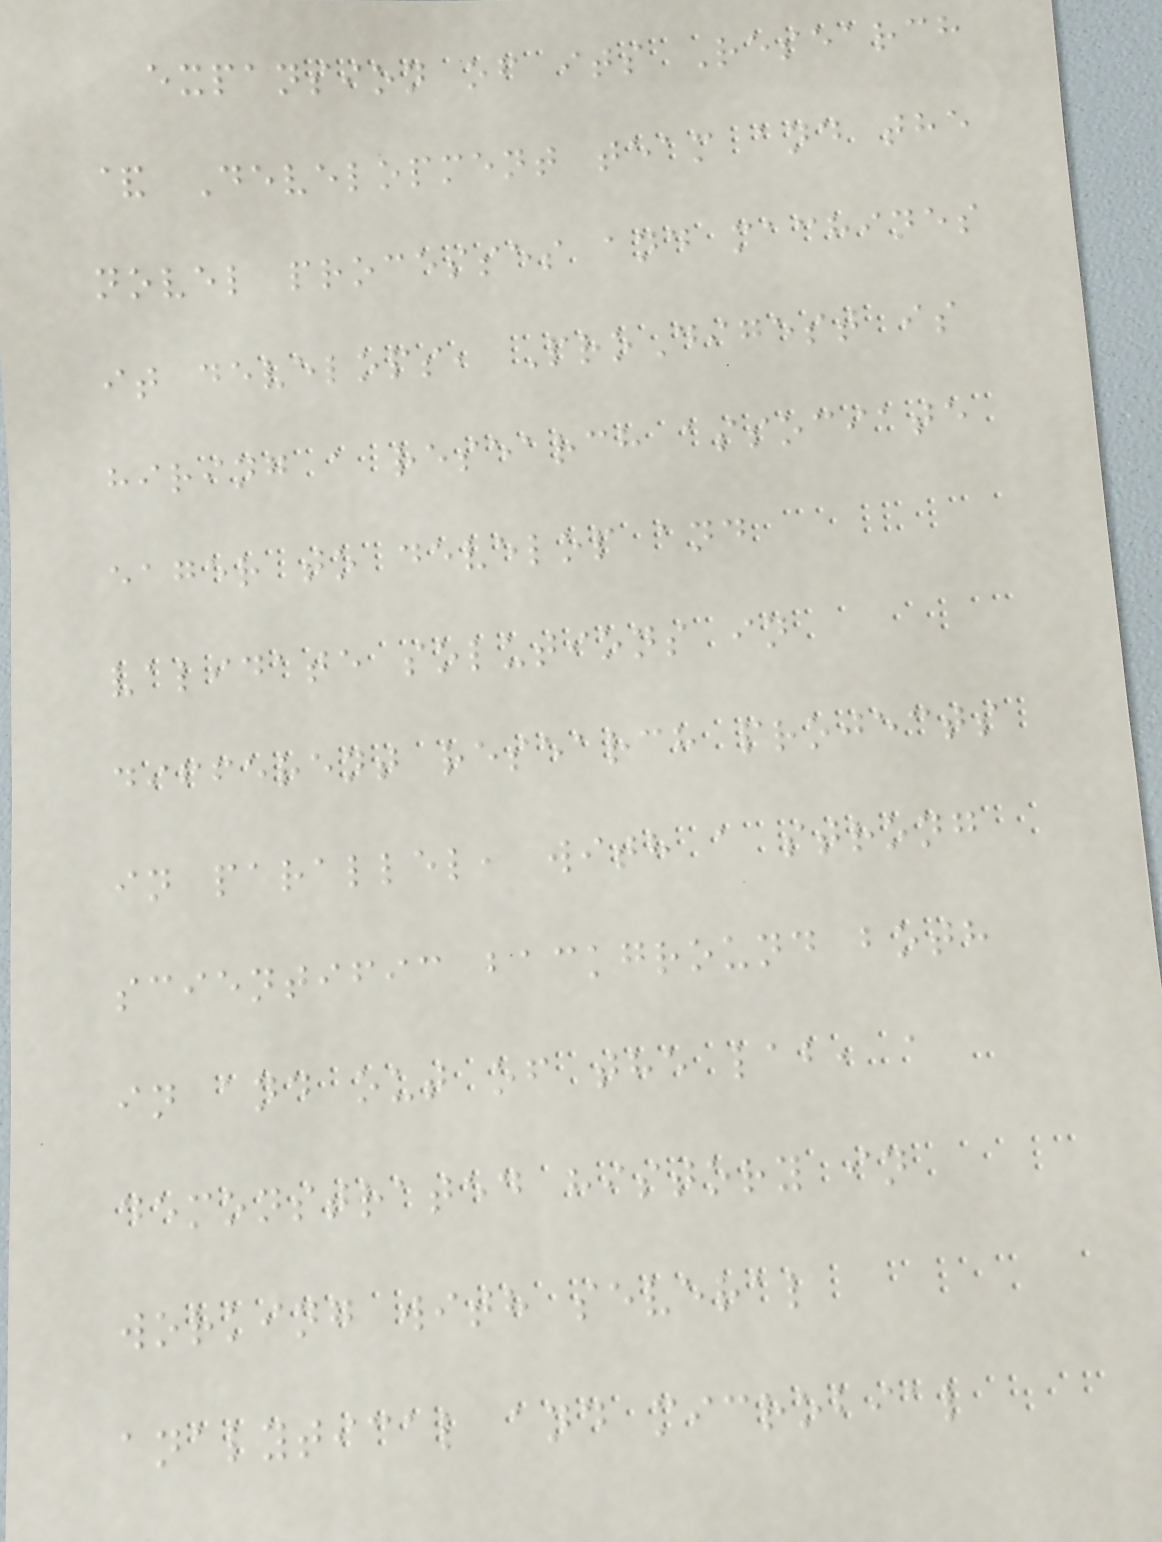expansion of its Research
& Development team and the
novel processes and machines
it develops, ProDigest is
hiring a research associate
eager to develop and
validate solutions in
different research projects
in parallel, with a strong
scientific background both
in and out of the lab, a
demonstrated history in
working with several
analytical and microbial
